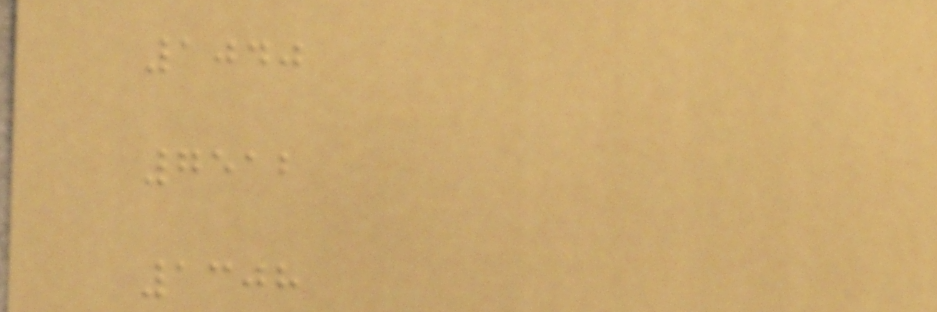1040
7512
1308
